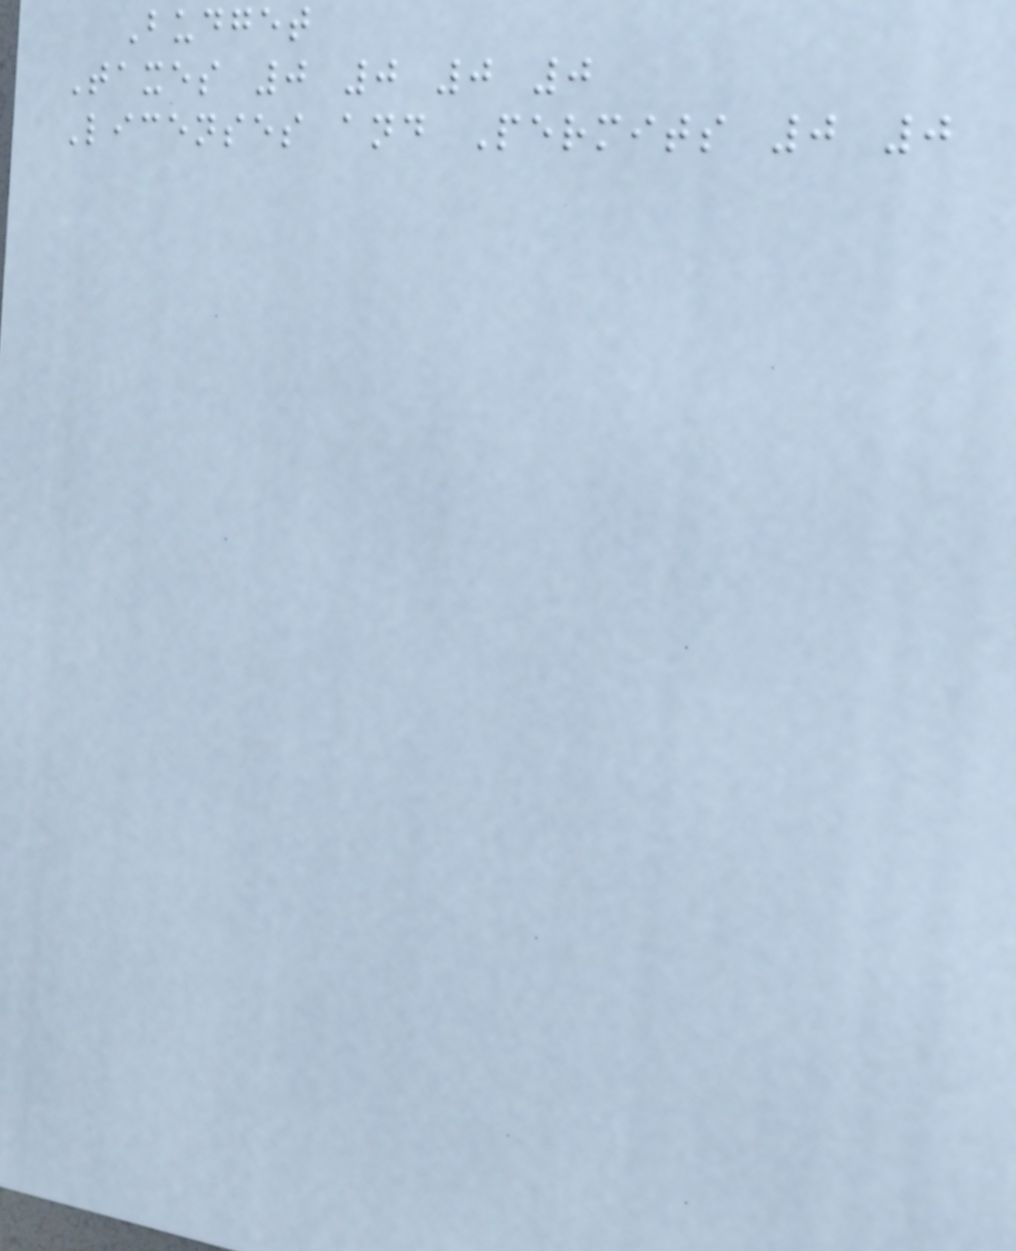Budget
Taxes 0 0 0 0
Licenses and Permits 0 0
